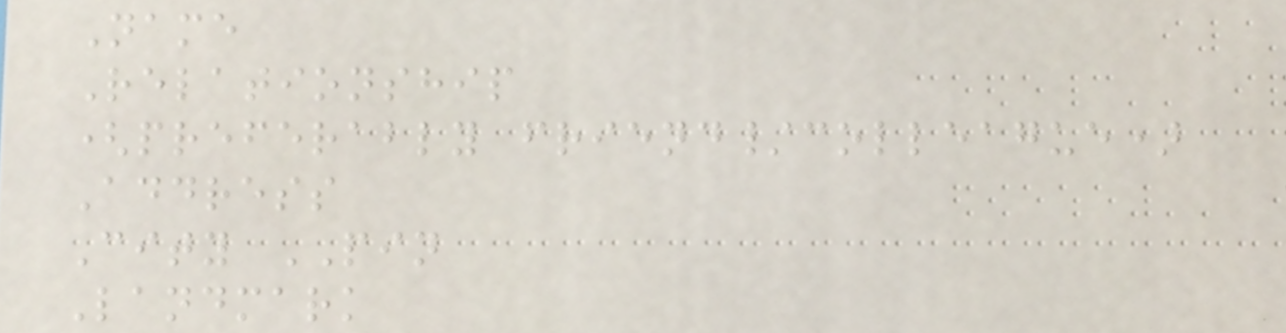Name
Relationship
(preferably friend/colleague)
Address
City PIN
Landmark
